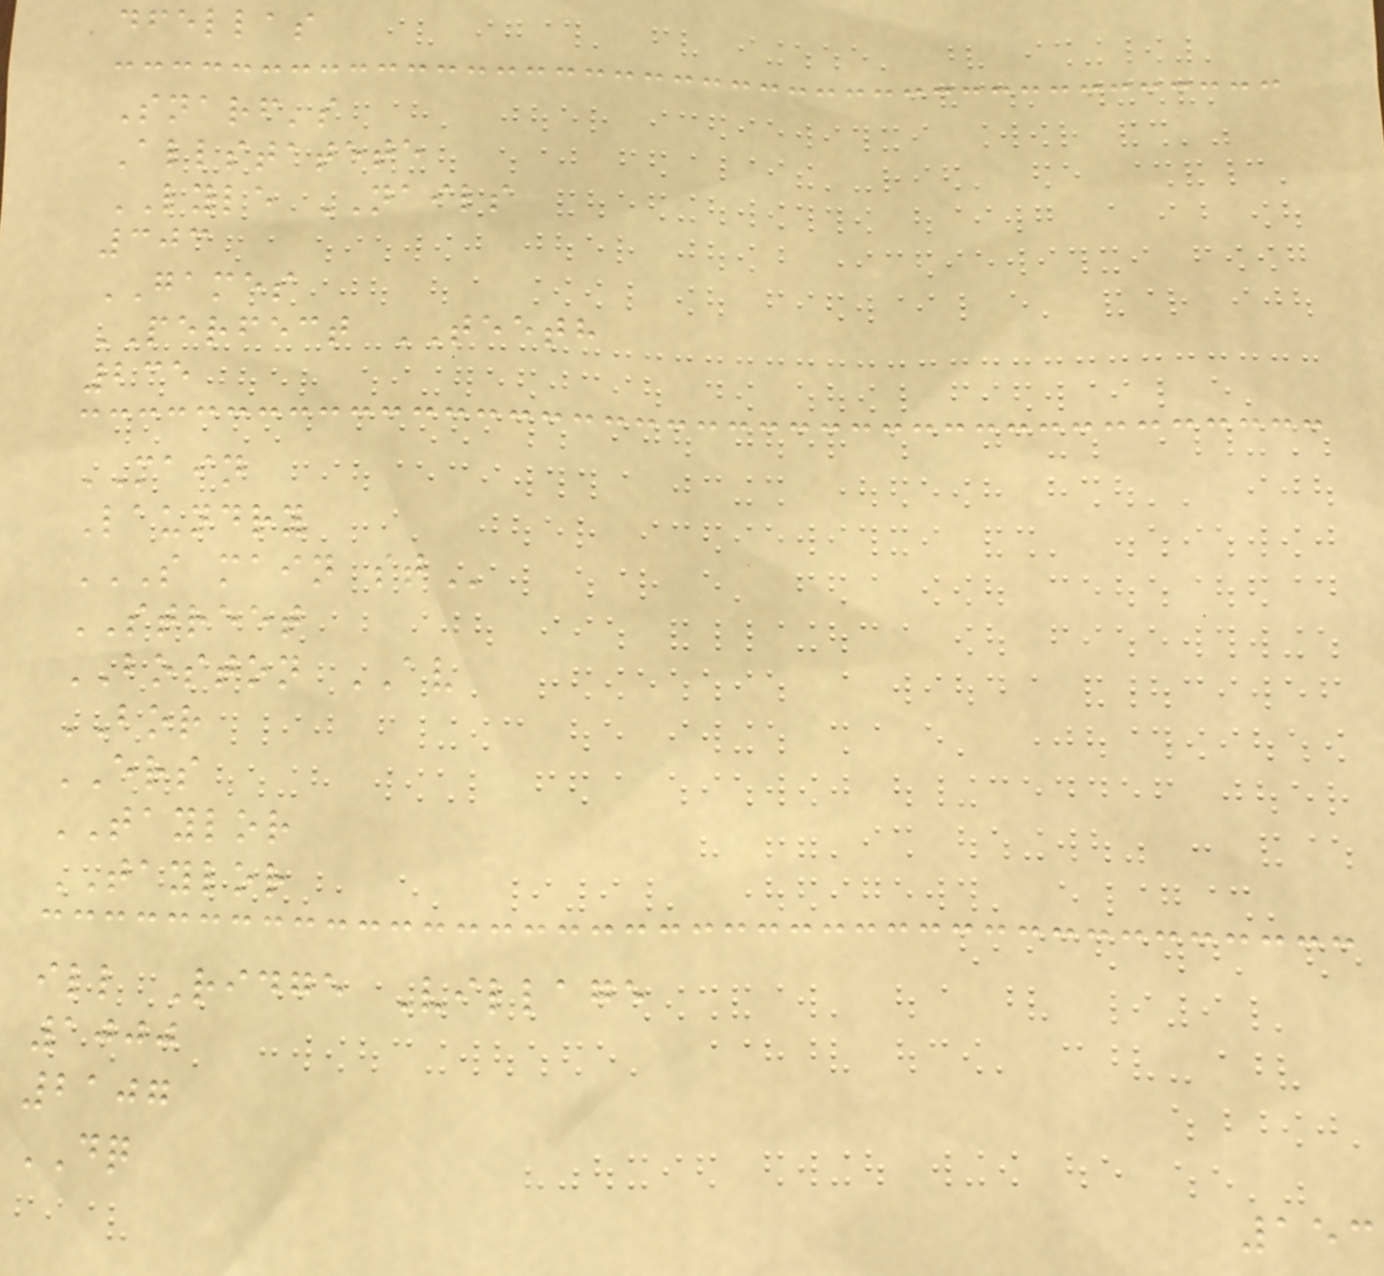dfellas
Snarf's
Allstatete
LYLE NAILS
303
GAMES
PERFECT TEETH
235
MAIN
Laundry
S MAIN ST
STREET
BOSTON AV
BOR
ERS
TAYLOR
TAYLOR
ill Ridge Village
1000
2107
DQ
153
